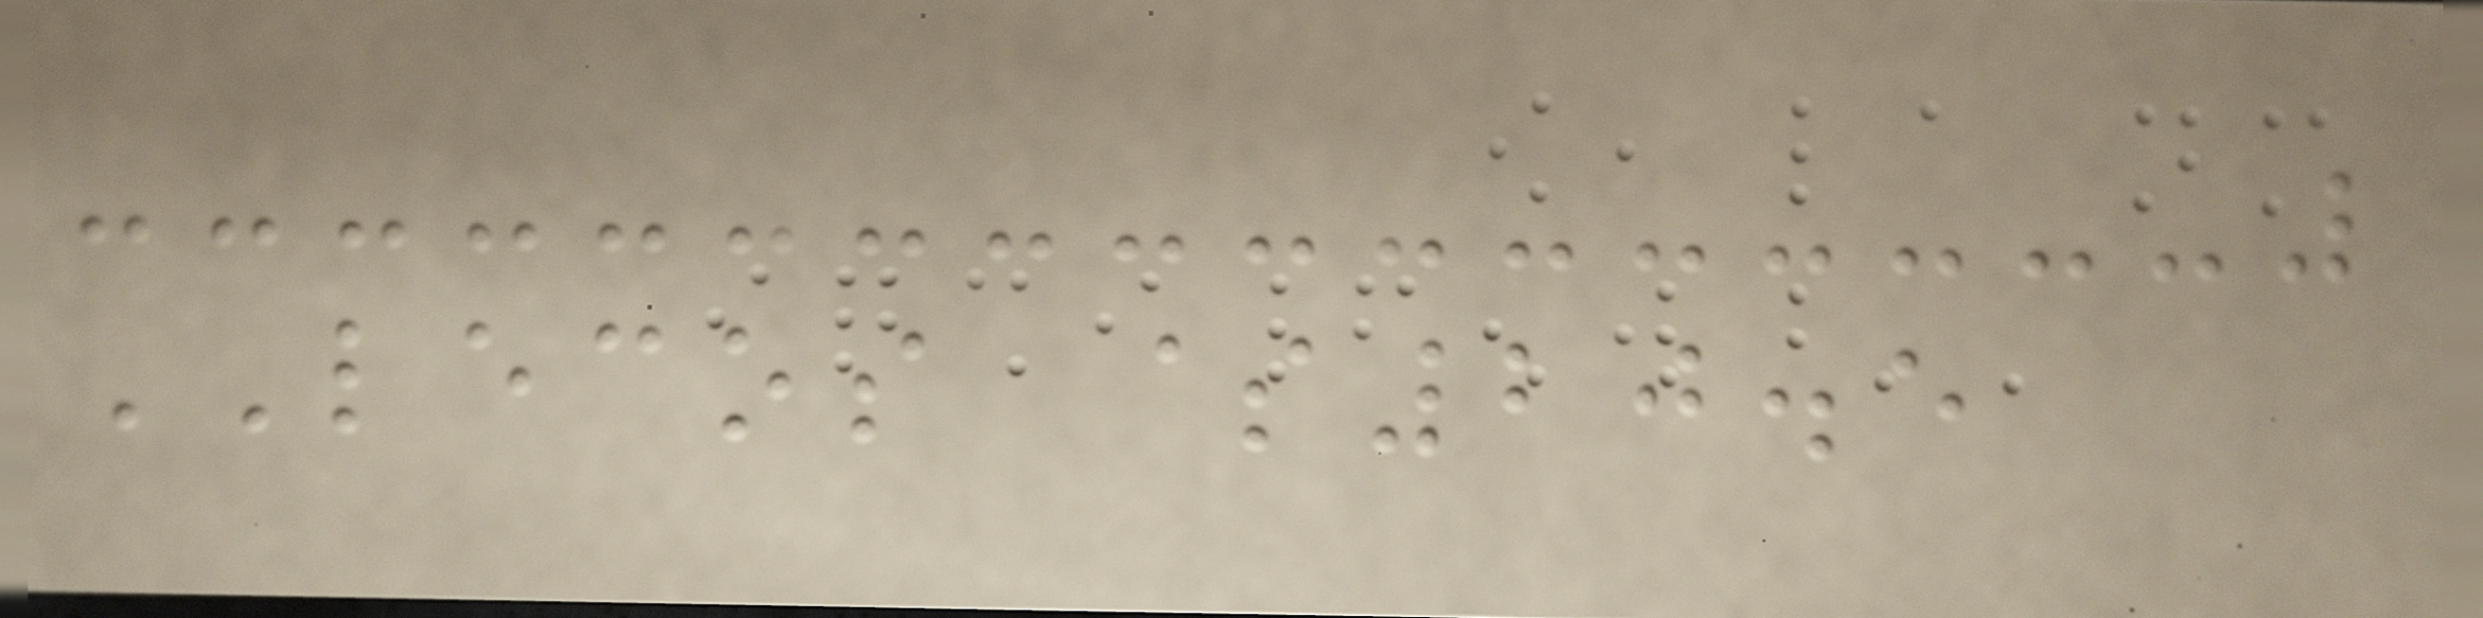LECOS $20.5
